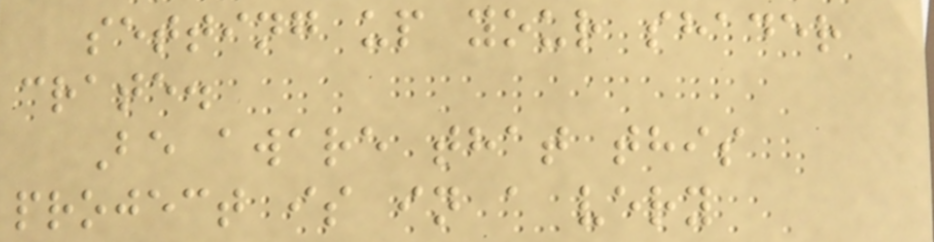setting up your shader
crate.
Be aware that this
project is in a very
